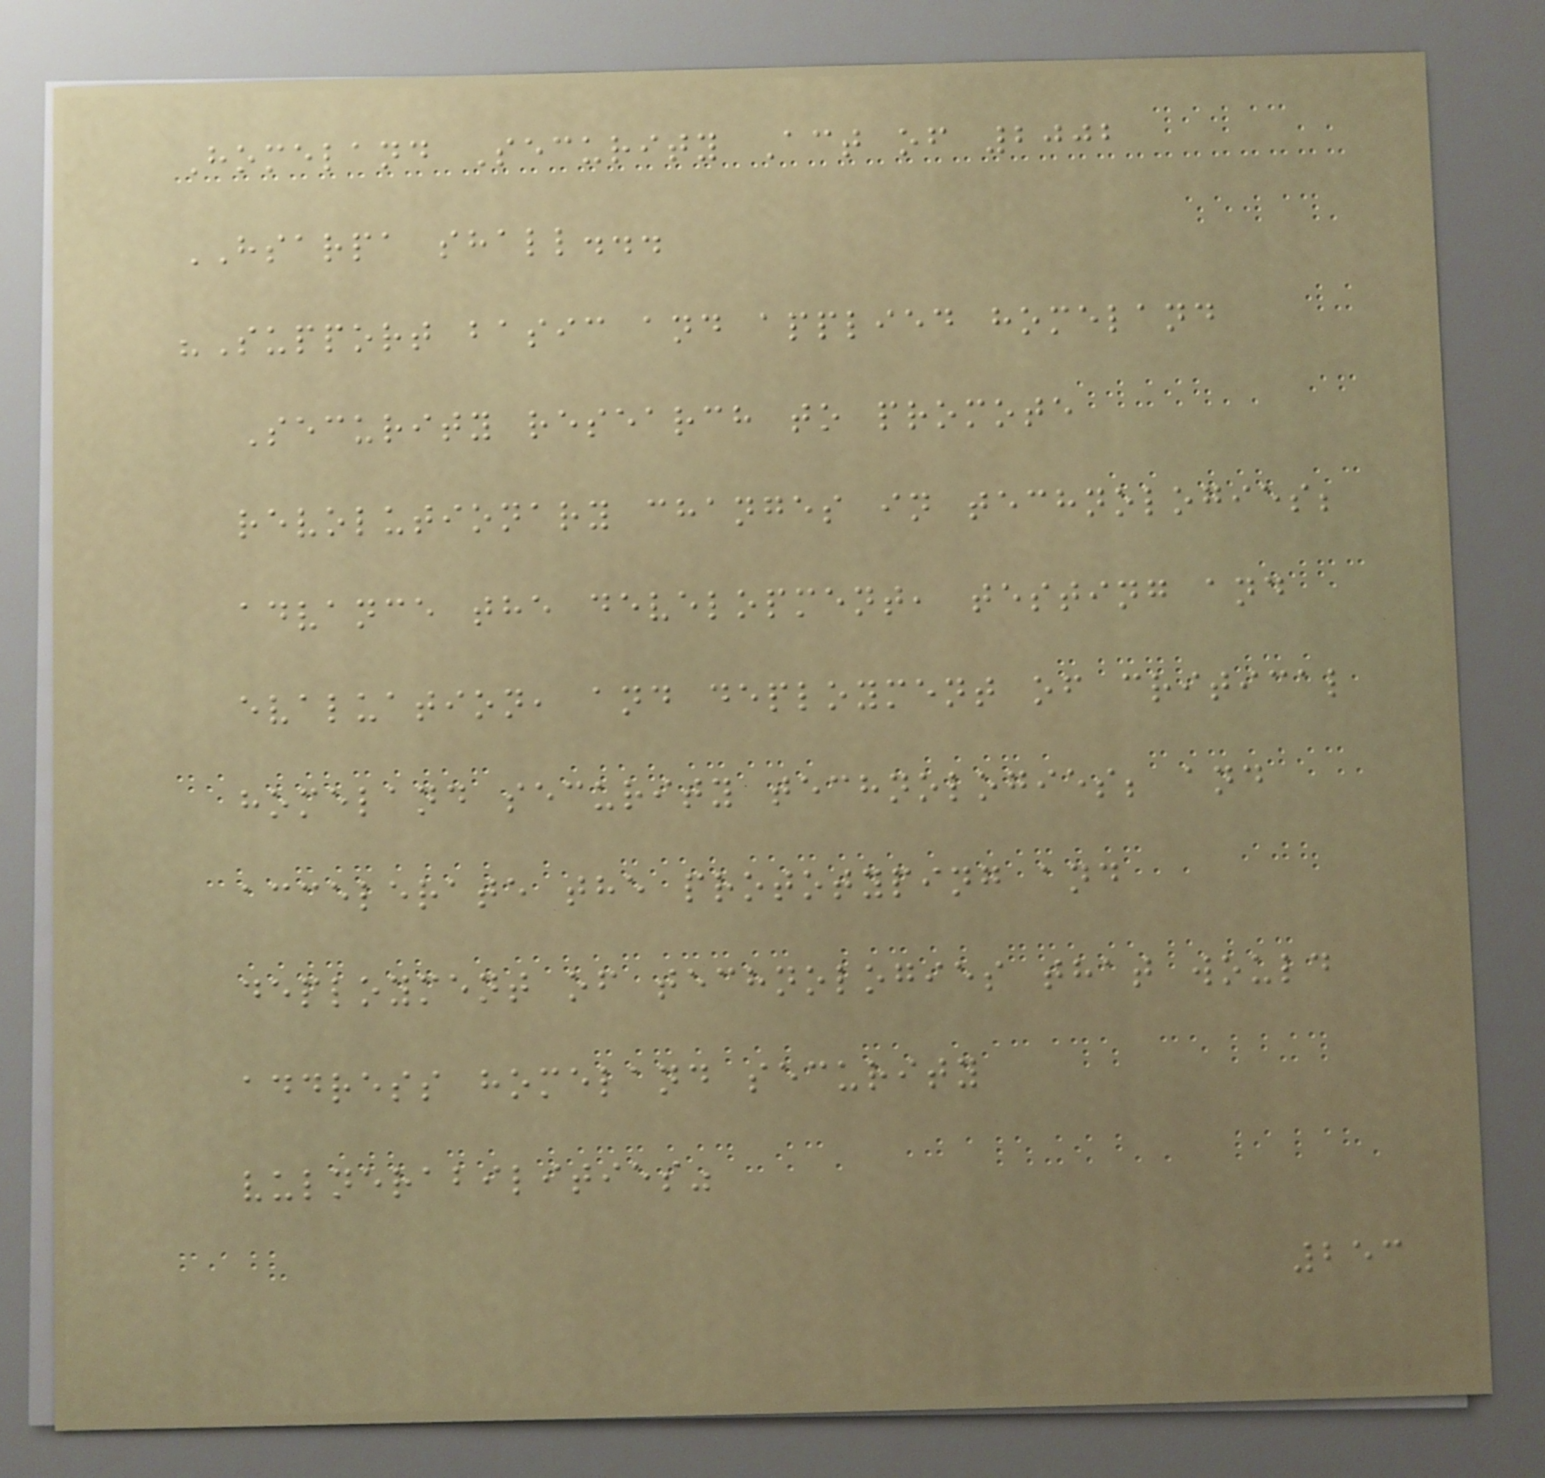Homeland Security Act of 2002
HSARPA shall...
"Support basic and applied homeland
Security research to promote
revolutionary changes in technologies;
advance the development, testing and
evaluation, and deployment of critical
homeland security technologies; and
accelerate the prototyping and
deployment of technologies that would
address homeland security
vulnerabilities"
253
